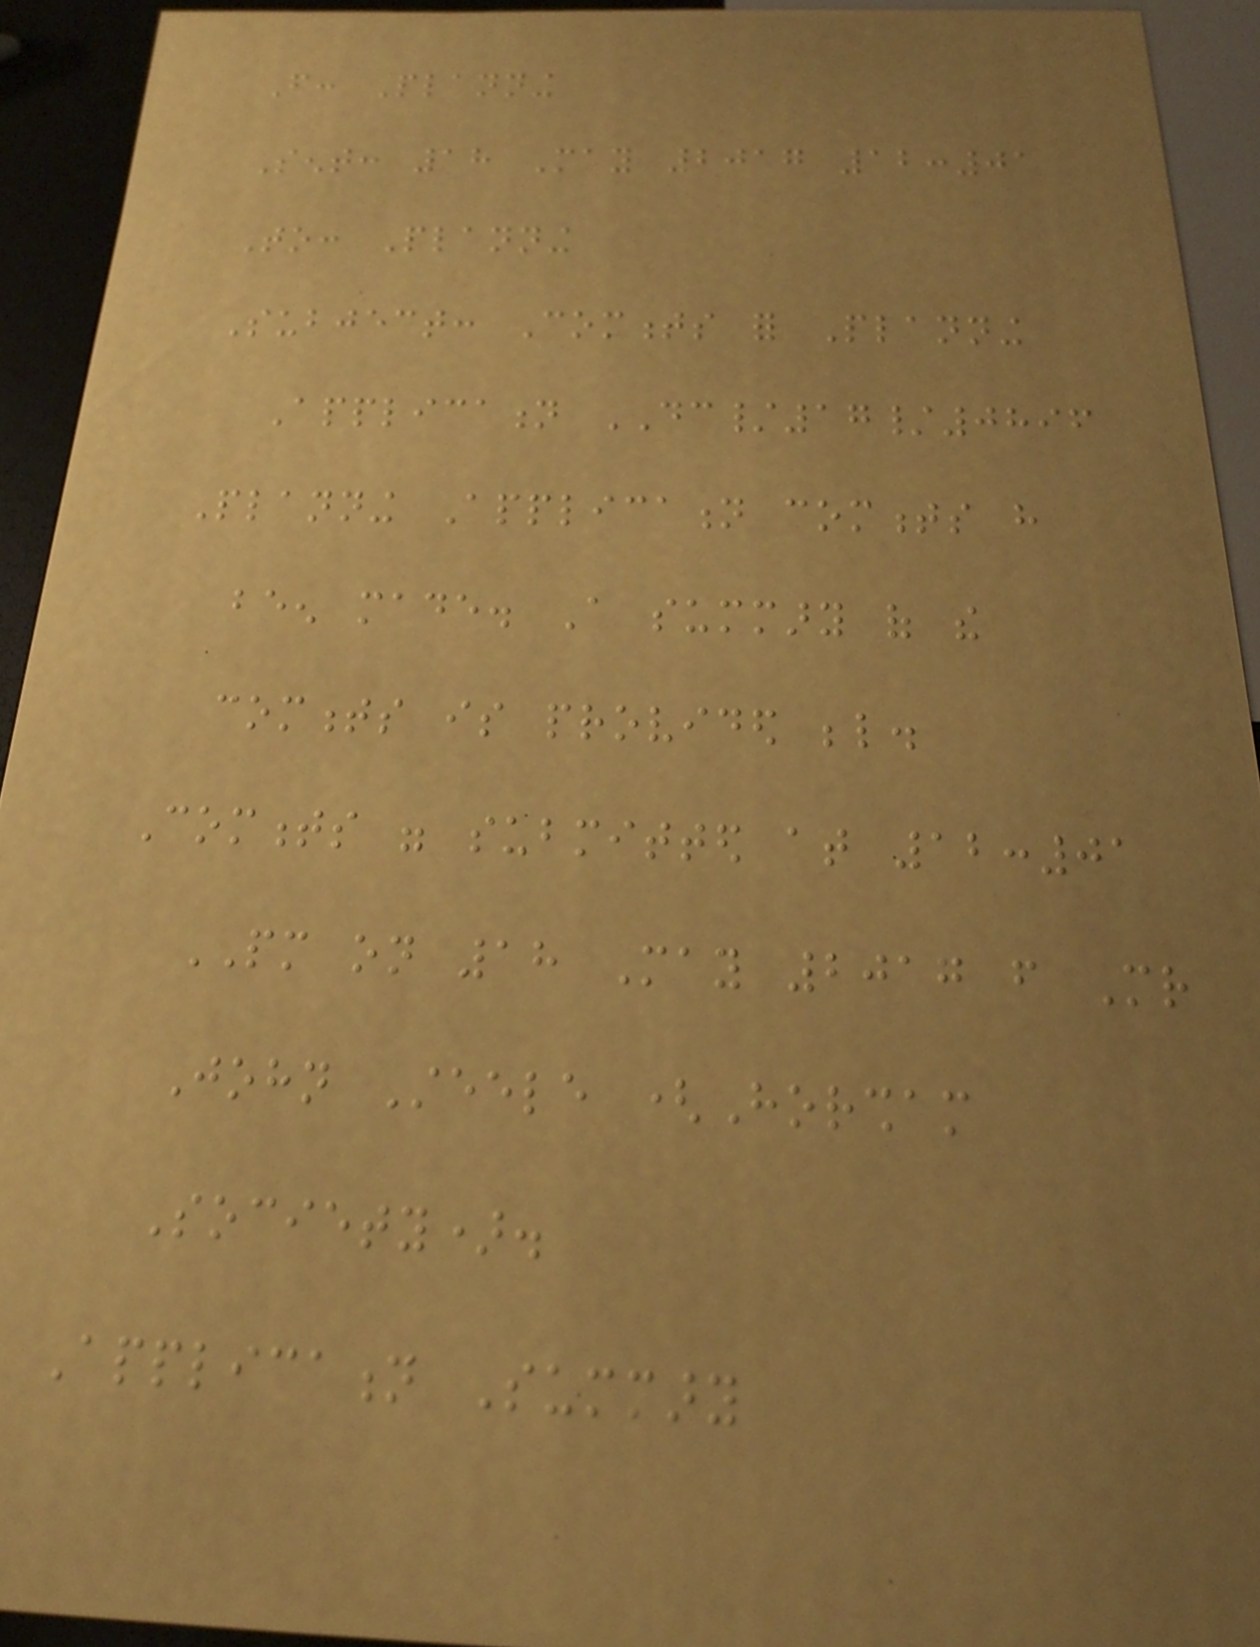From: Planning
Sent: 18 May 2017 12:01
To: Planning
Subject: Comments for Planning
Application DC/17/0896
Planning Application comments have
been made. A summary of the
comments is provided below.
Comments were submitted at 12:01
PM on 18 May 2017 from Mr
John Steele (Horsham
Society).
Application Summary
